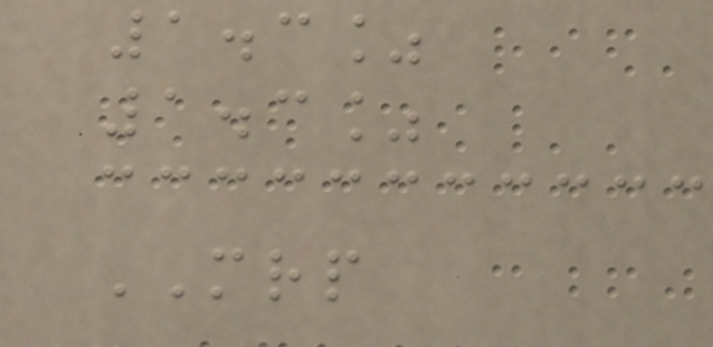1.3%
1.3%
MRP
